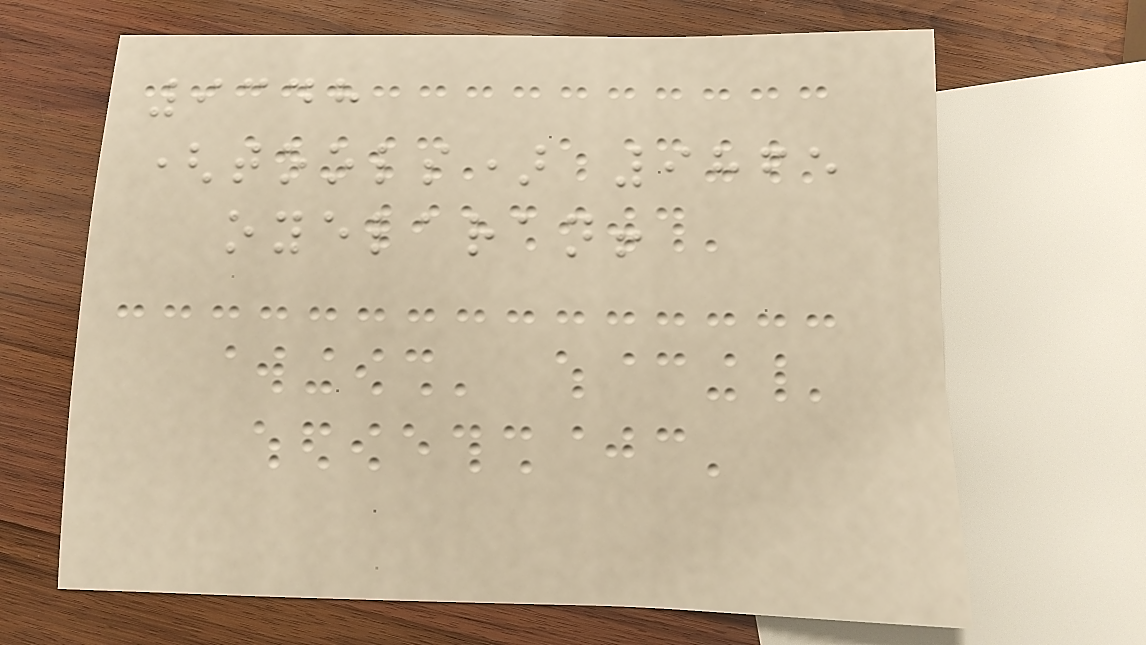9348
(tools) 9865
oyelaran!
